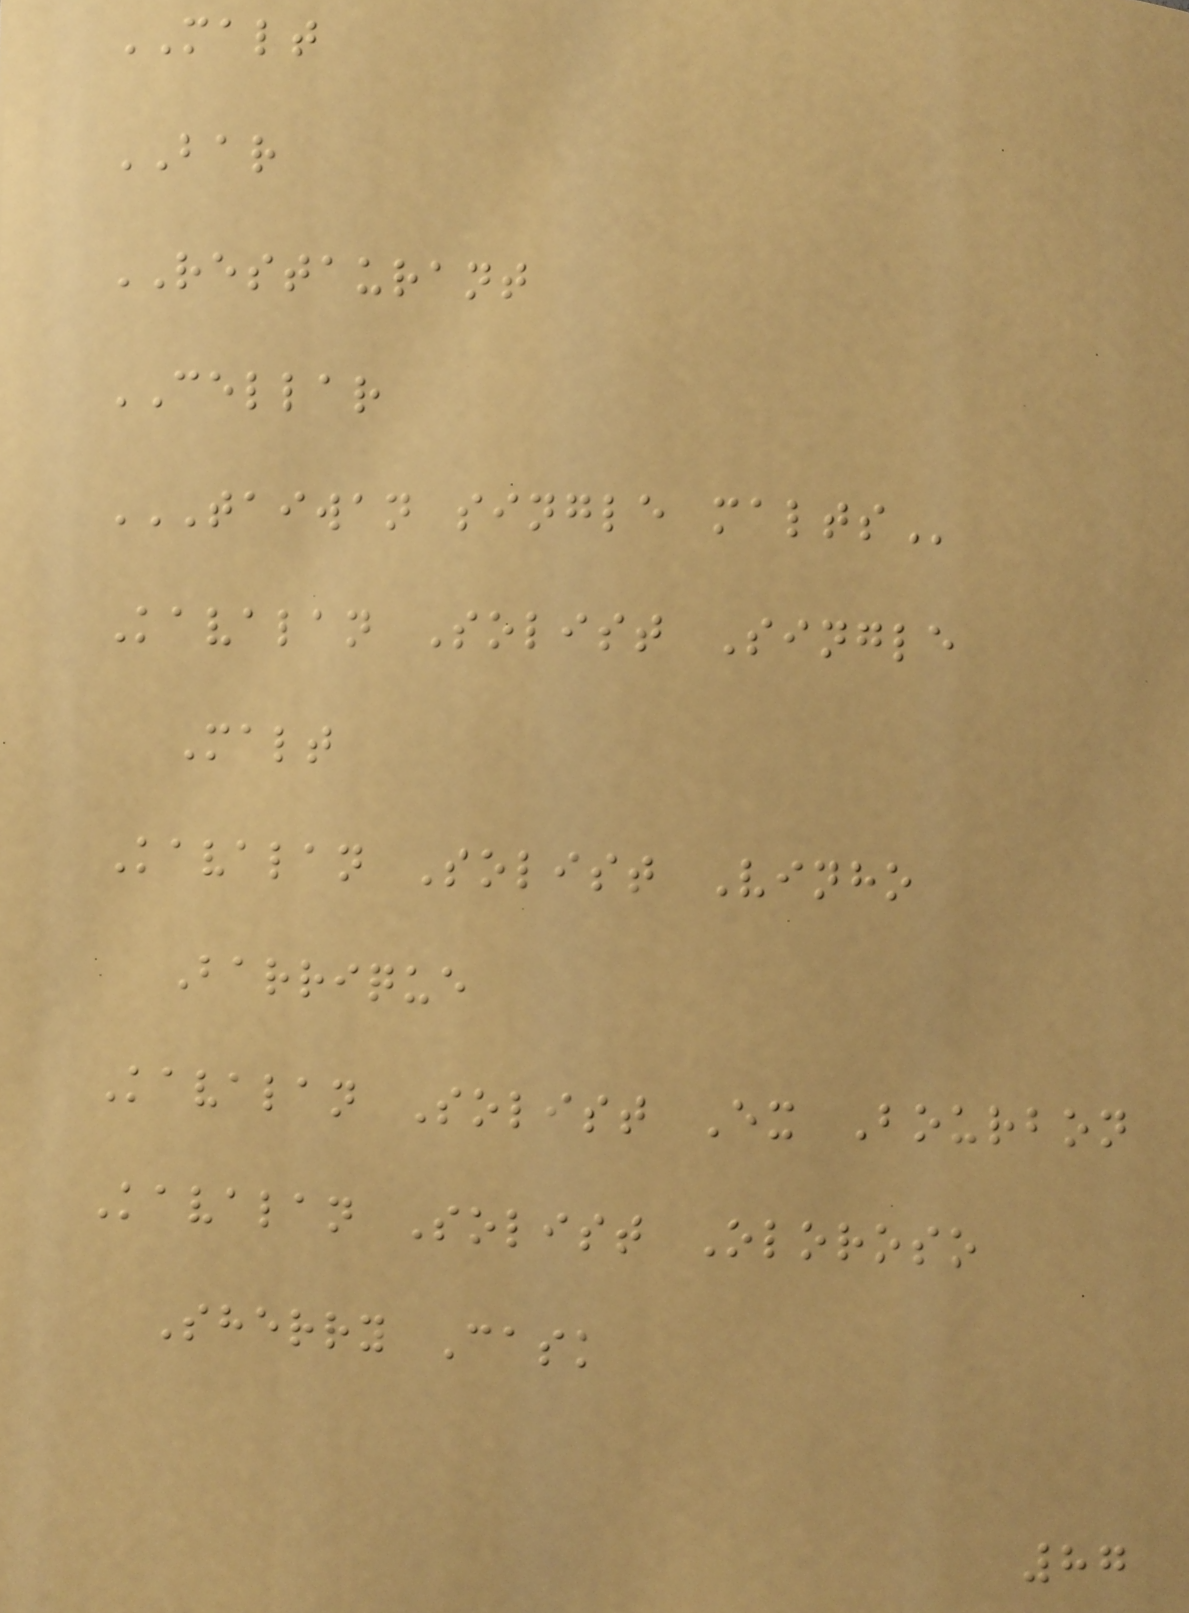MALT
BAR
RESTAURANT
CELLAR
TAIWAN SINGLE MALTS
Kavalan Solist Single
Malt
Kavalan Solist Vinho
Barrique
Kavalan Solist Ex Bourbon
Kavalan Solist Oloroso
Sherry Cask
87
